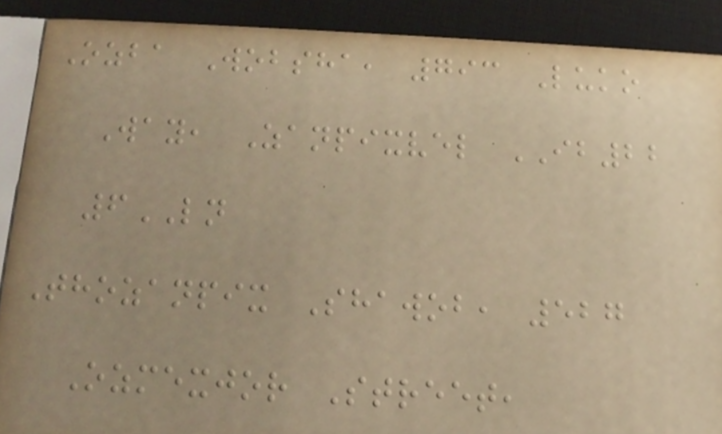Ozba Wobsha, 793 Luko
Way, Zanpixvel IB22
6LN
Thozanpix Shawob, 527
Ozmexjor Street,
